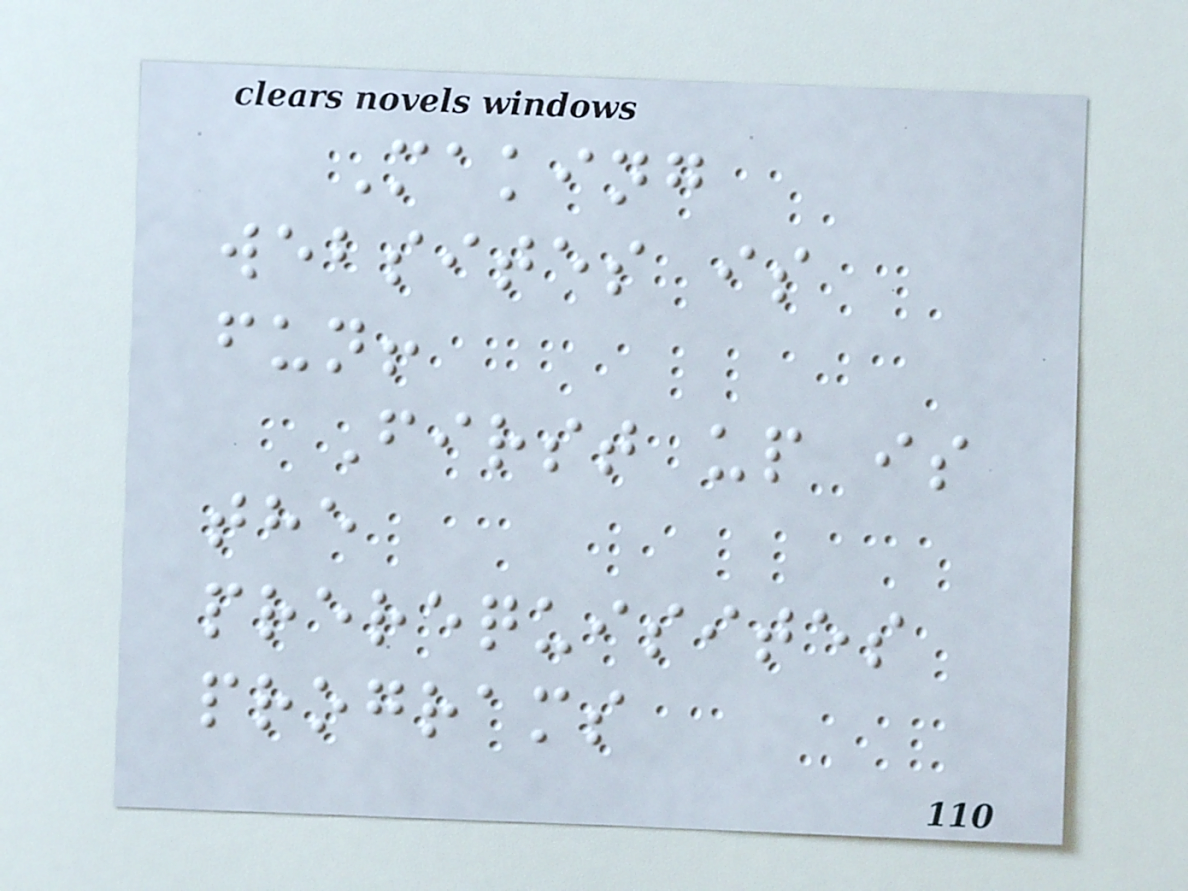Making
websites is
fun!
First up is
the
prerequisites
programs
